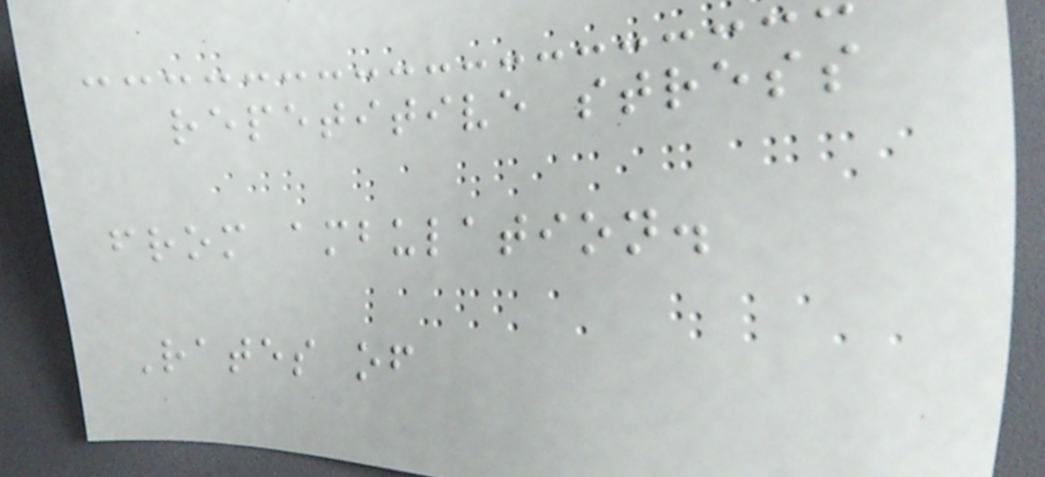repetitive stress
from ambulation.
Rates of
